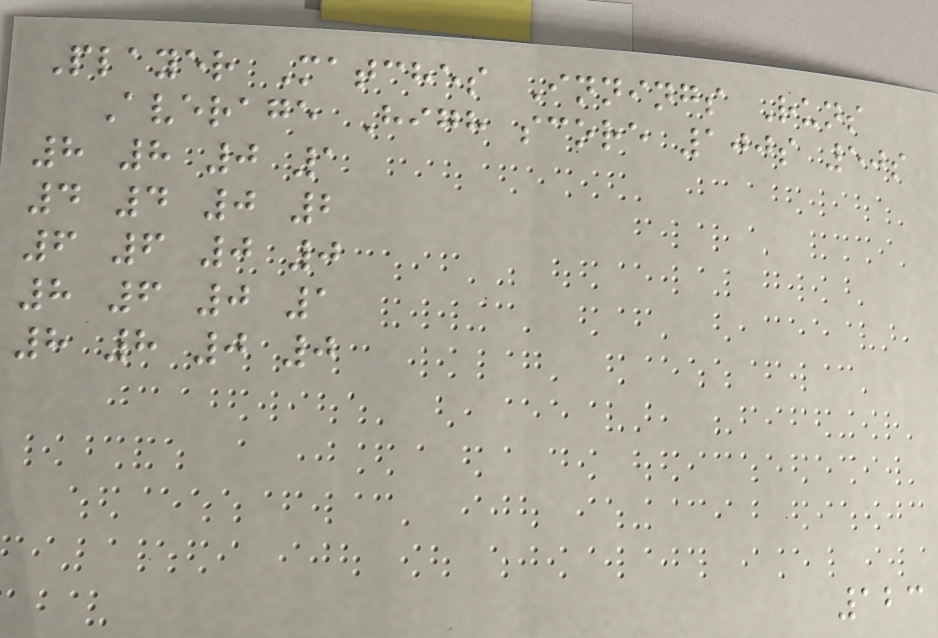Player Matches Innings Runs
Average High score 100s 50s
8 8 0 1
4 4 0 2
6 6 0 0
8 6 0 1
8 8 0 0
123
